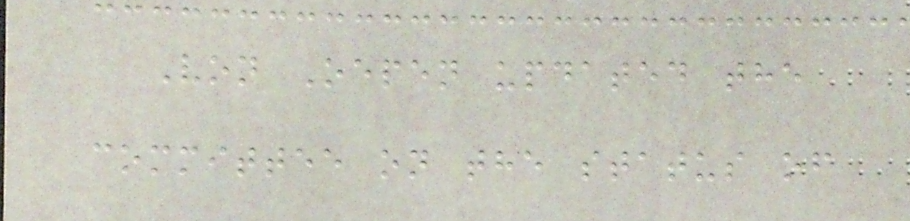Von Oepen updated the
committee on the status of
